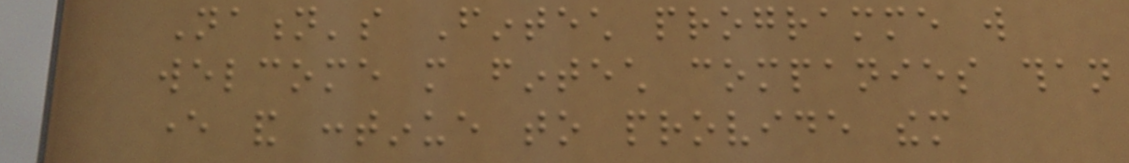Nation's Fintech programme will
welcome more fintech companies than
ever and continue to provide them
